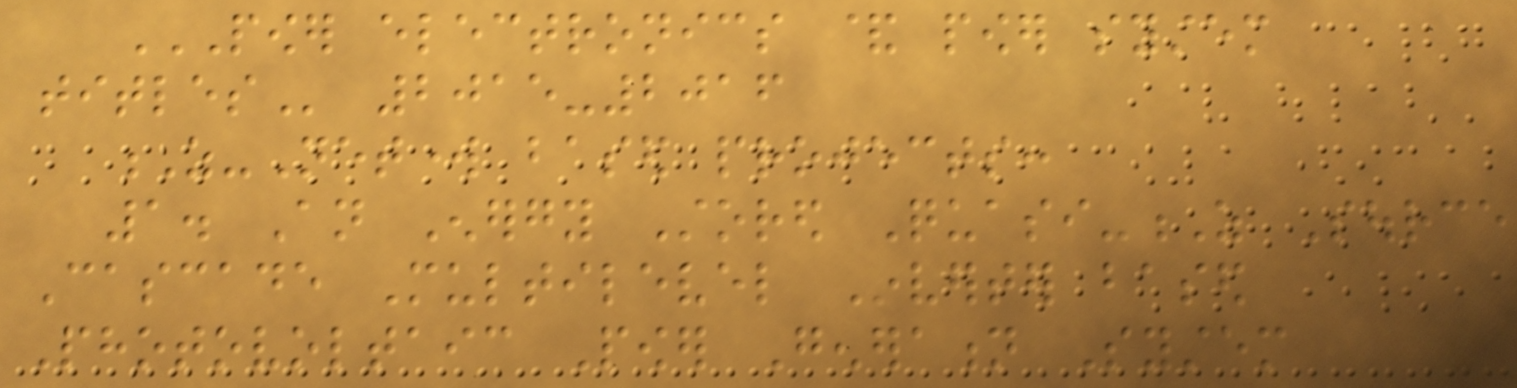POWER ELECTRONICS & POWER SYSTEM
TITLES 2015-2016
Z-Network based projects:
1. An Energy Stored Quasi-Z Source
Cascade Multilevel Inverter based
Photovoltaic Power Generation System
